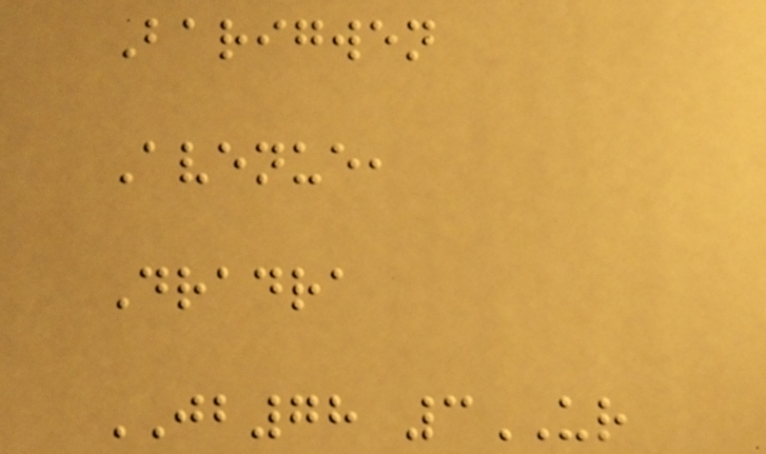Barigwen
Avenue,
Dradra
JB78 3UR
